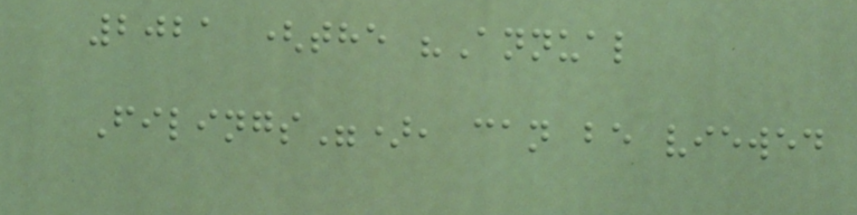2021 (the "Annual
Filings"), can be viewed
